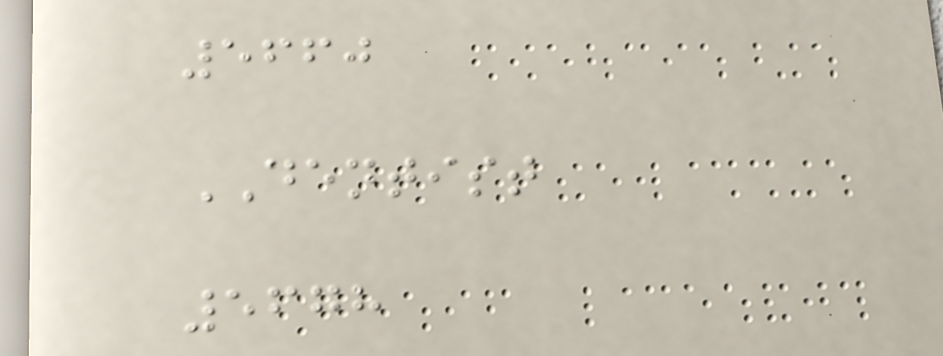5660
DENTIST
5678
